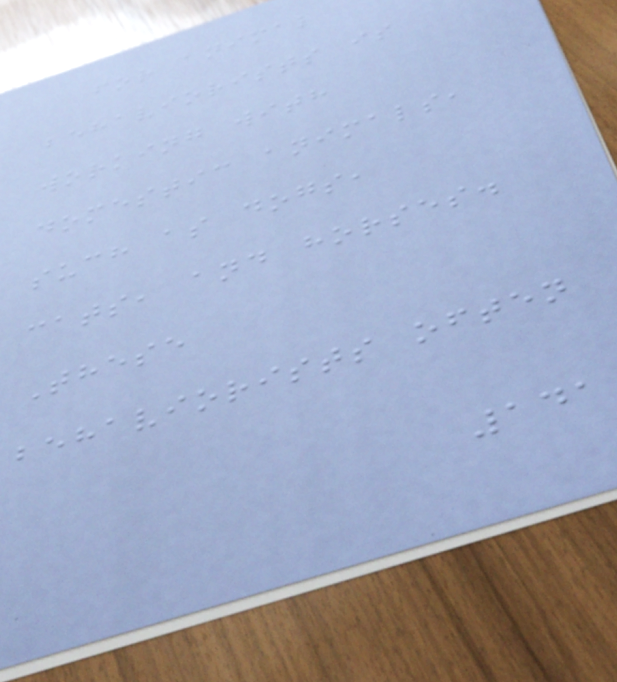for animal
behaviorists is
working with
domestic animals,
such as dogs,
cats, and horses.
These
behaviorists often
141
